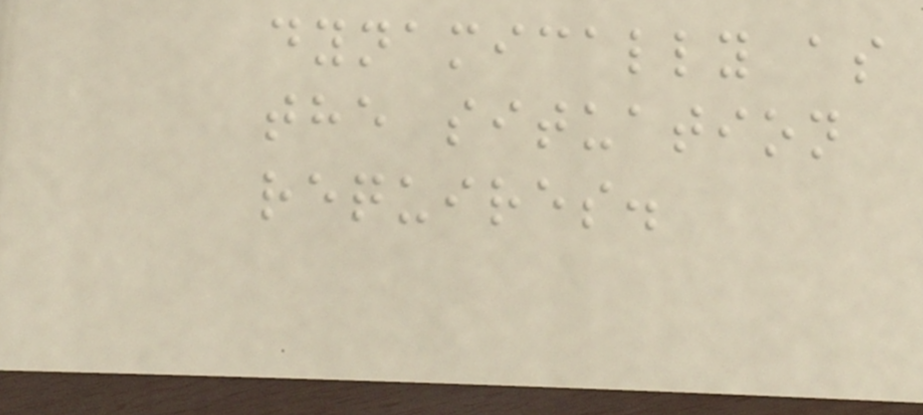dynamically as
the situation
requires.
